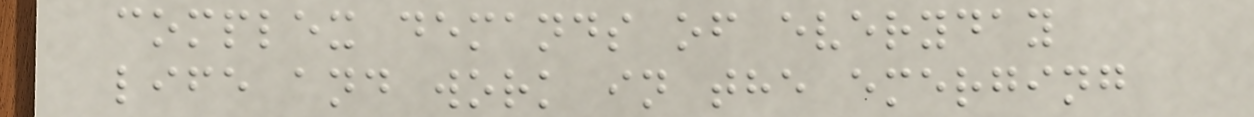complex demands of everyday
life and work in the emerging
